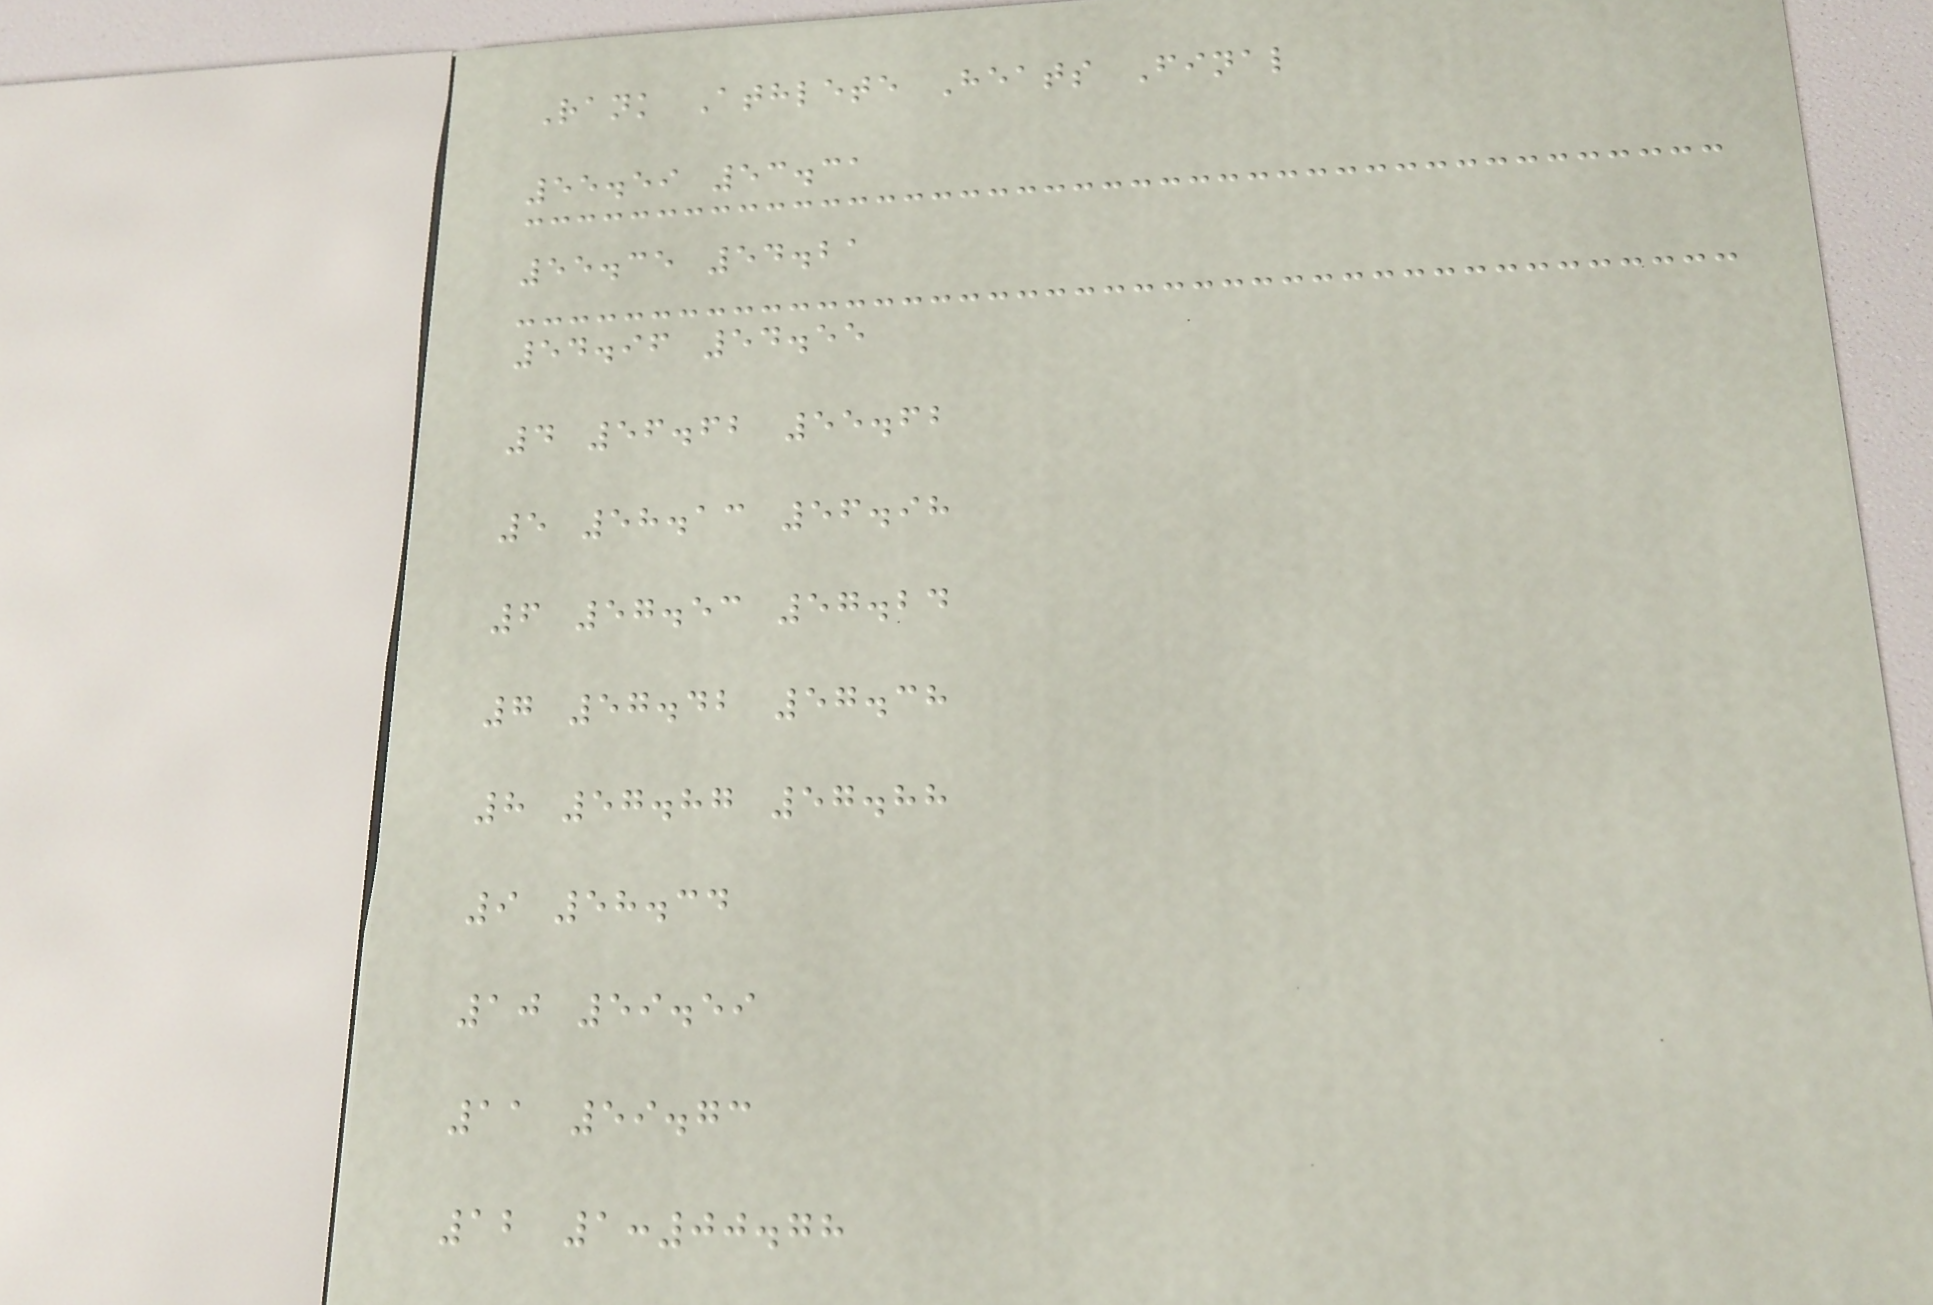Rank Athlete Heats Final
55.59 53.31
55.35 54.21
54.96 54.55
4 56.62 55.62
5 58.13 56.98
6 57.53 57.24
7 57.42 57.38
8 57.87 57.88
9 58.34
10 59.59
11 59.73
12 1:00.78
